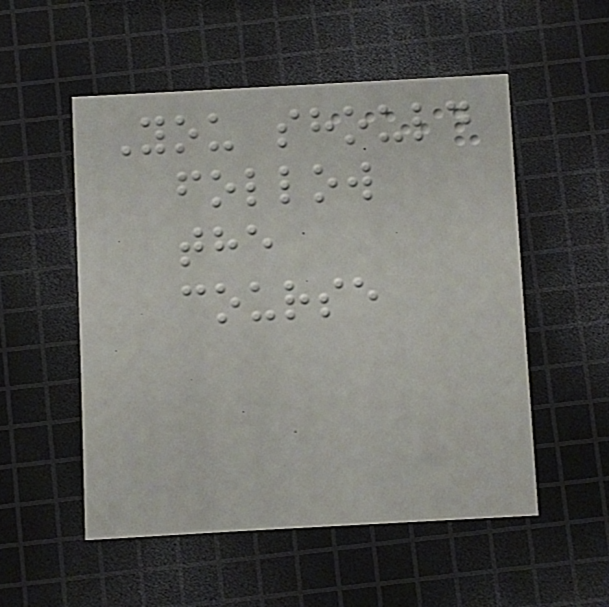You should
follow
the
course
